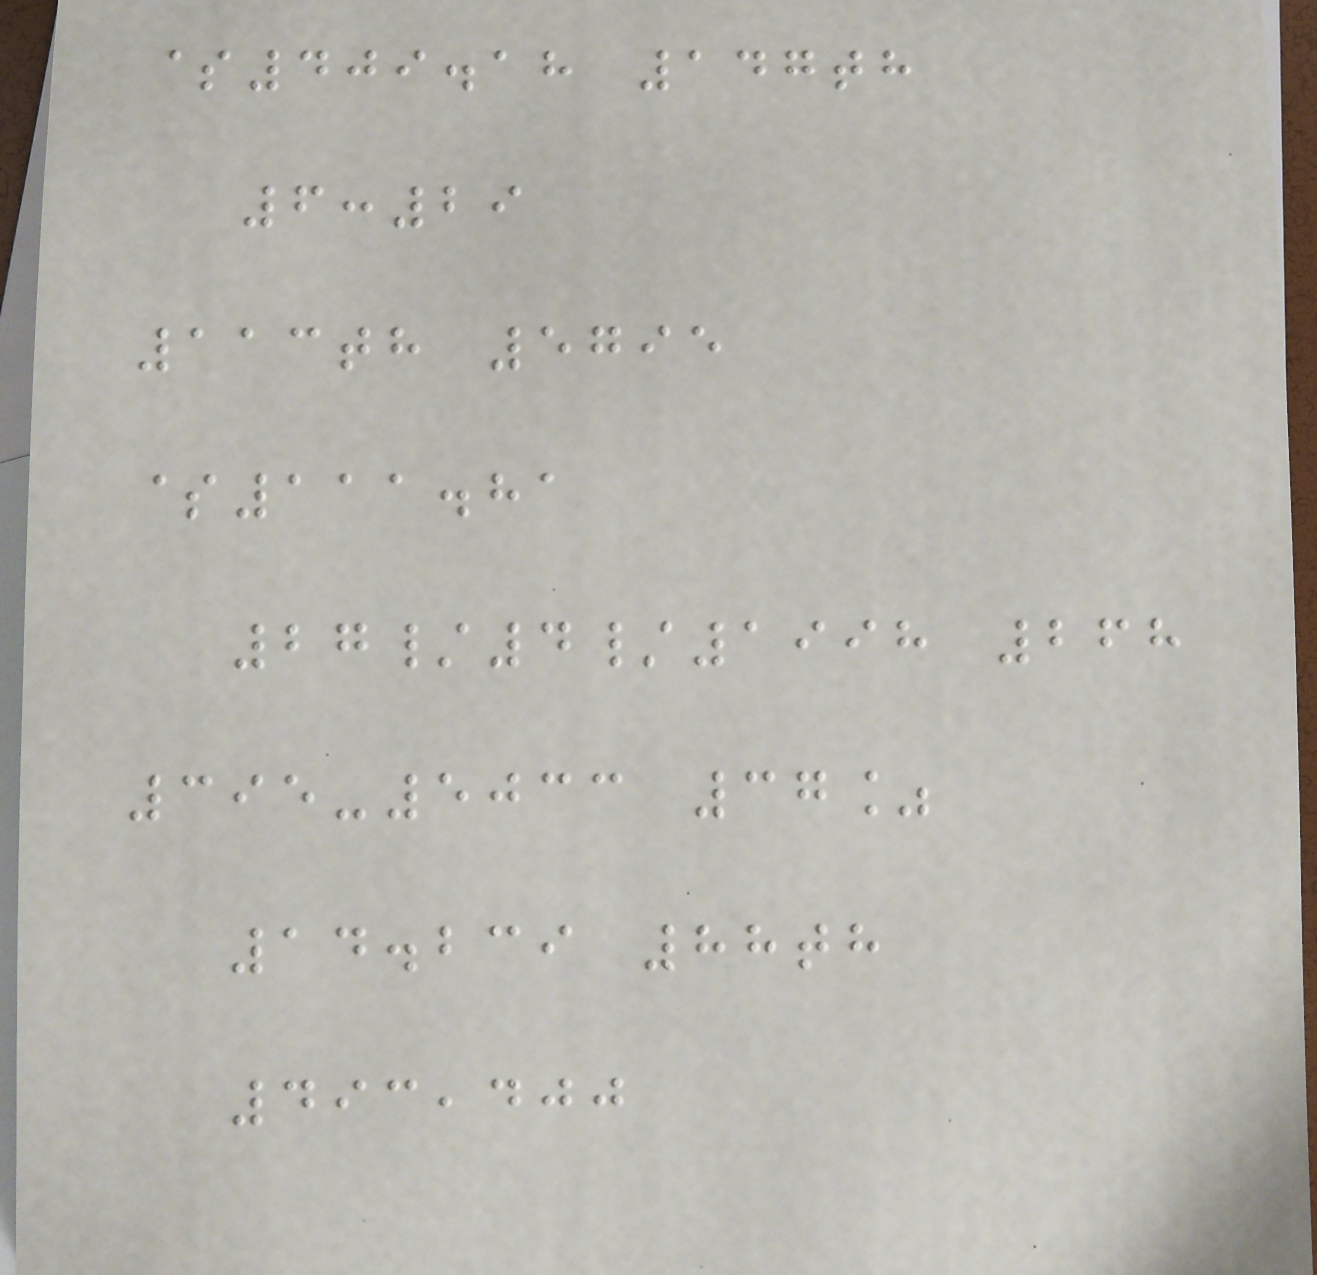$409.18 147th
6:29
113th 5795
$111.81
27/4/1998 268
395-5033 37%
14.239 88th
493,400
